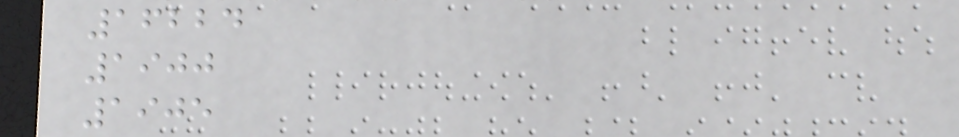16224
1900
1905
